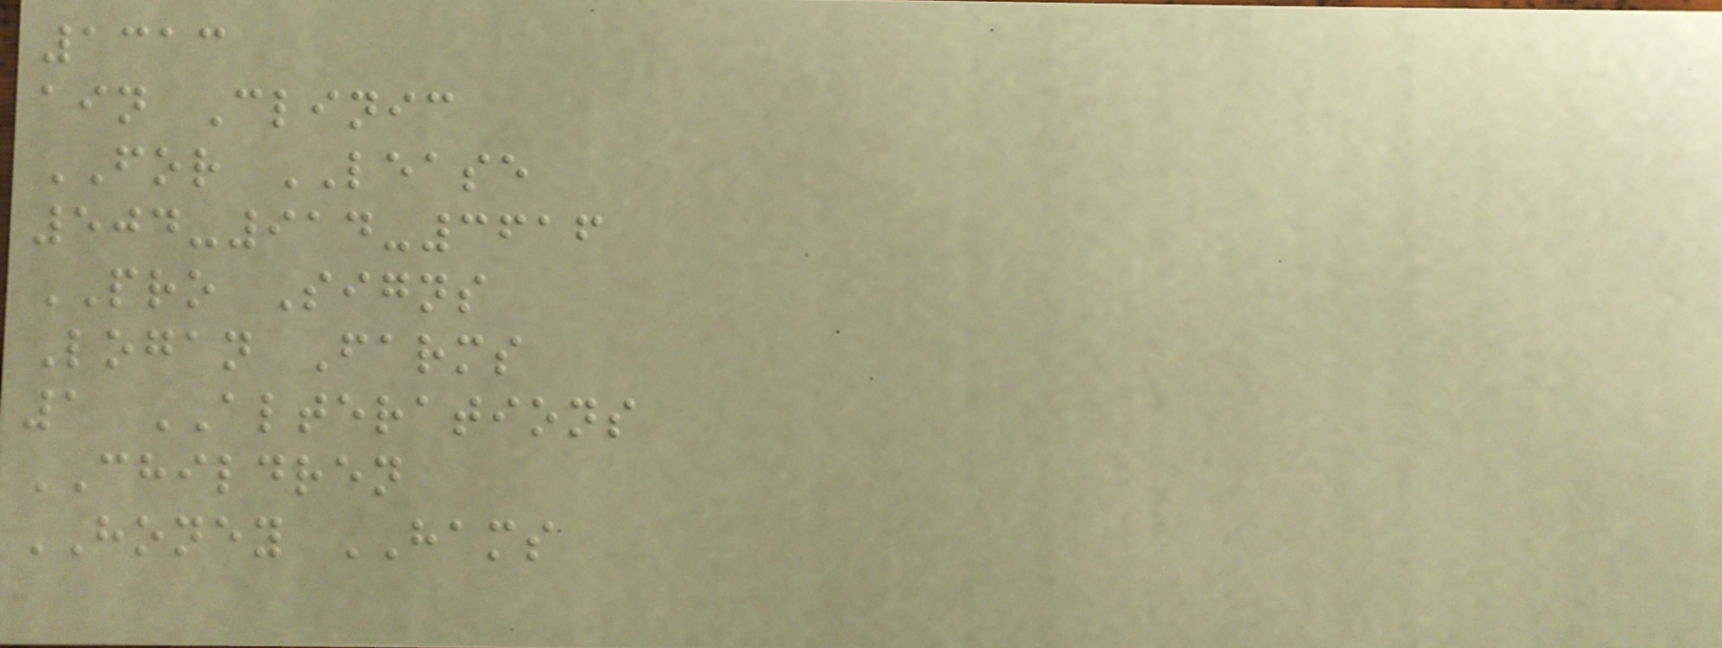1313
ain Clinic
FOR LEASE
504-914-3616
PRO Signs
Logan Farms
1 ALTERATIONS
CHILDREN
HONEY HAMS
